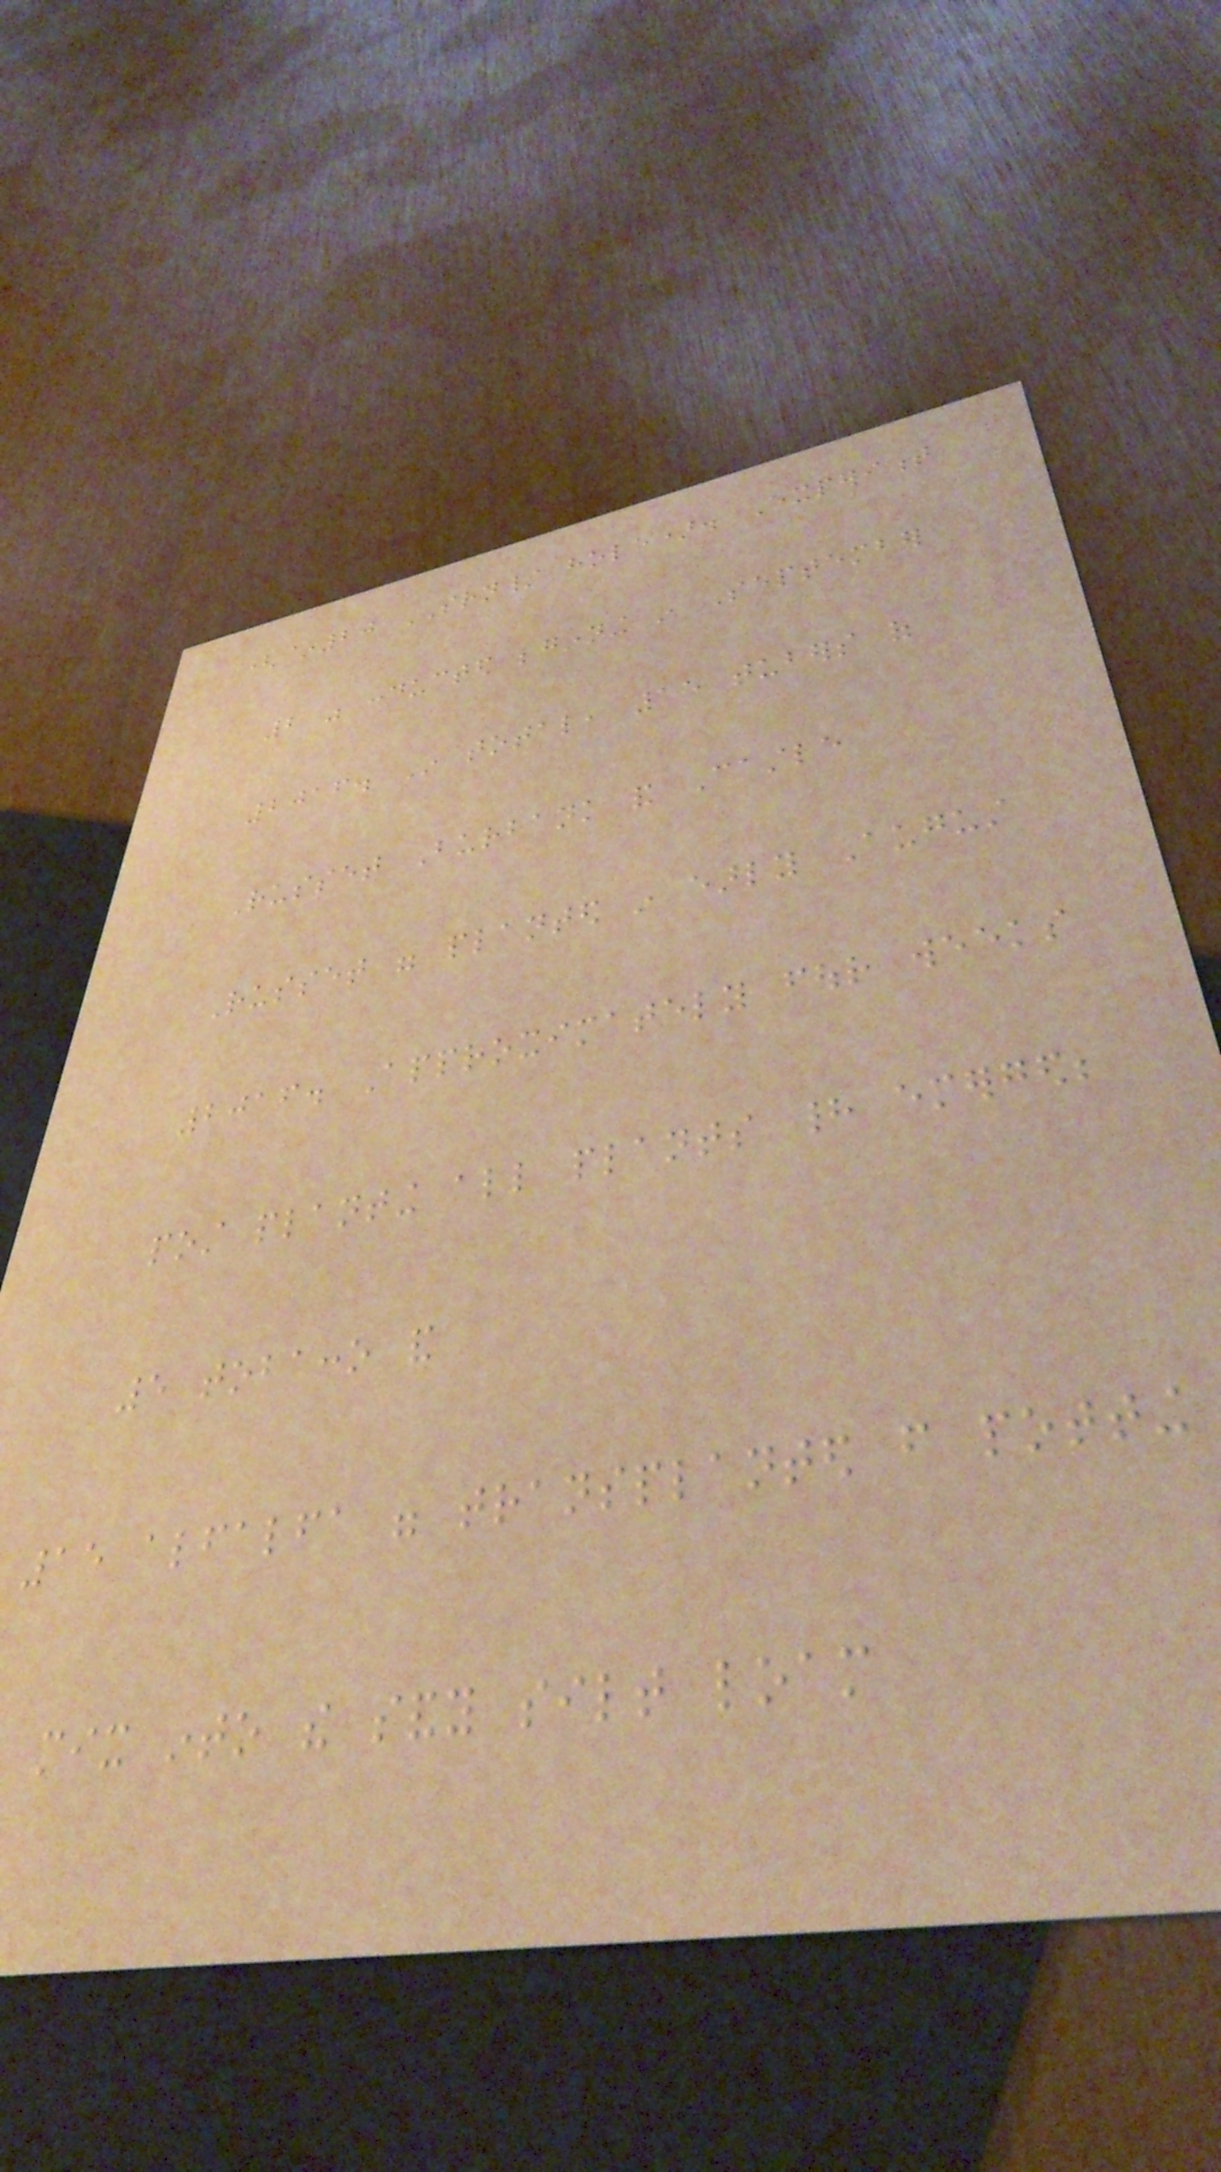(~20 SRN/ hole). Experiment
2 was conducted beginning in September
2016. In total, 15 tubers of
Russet Burbank and Castle
Russet were planted in early August
2016. Approximately four weeks
post planting all plants had emerged;
5 tobacco and
15 alfalfa were transplanted from potting
mix into the sandy silt loam
